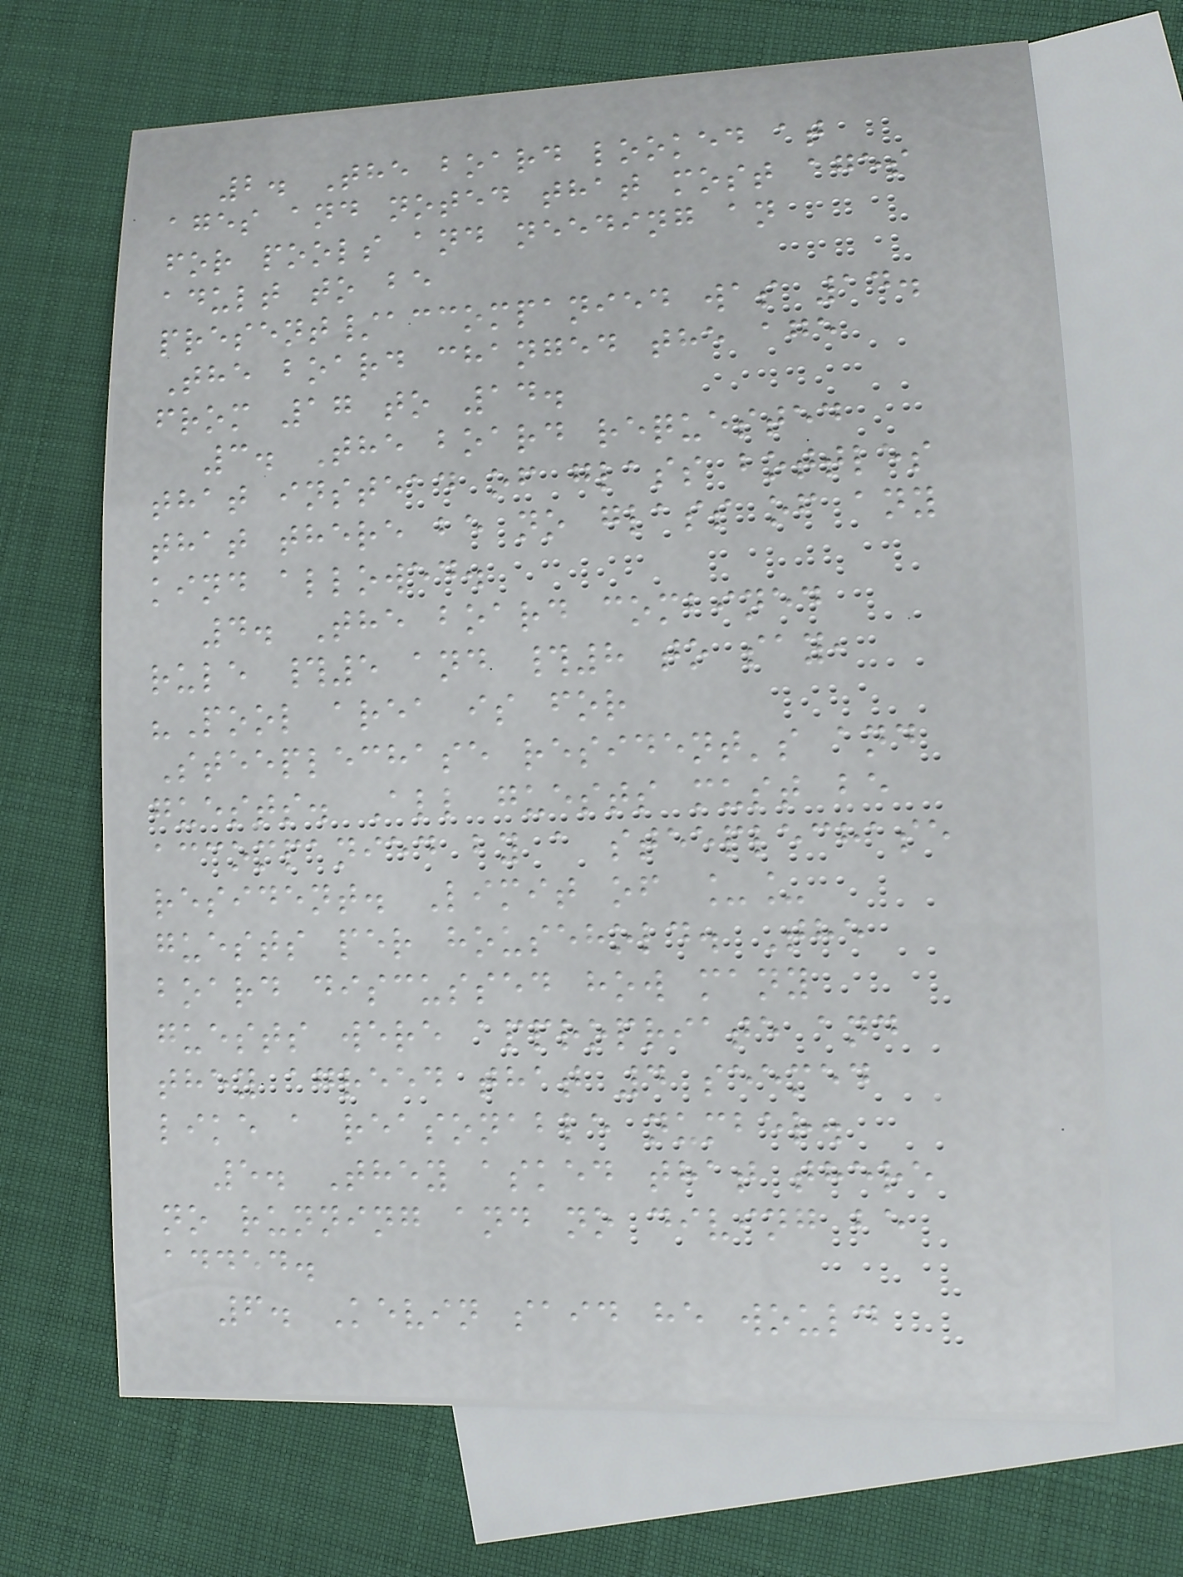2. The board looked at
ages and noted that most ages
for pools and needing an
adult to be
present/accompanied was 14.
The board changed the age
from 17 to 14.
3. The board requested
that instead of glass bottles
that there be no glass of any
kind allowed.
4. The board combined
rule #5 and #8 to say,
"Pool area is for
Steeplechase resident's and
guests. All guests must be
accompanied by a steeplechase
resident. Limit of __
guests per household. The
board discussed how many
guests were appropriate and
they agreed that 4 seemed
like a reasonable number.
5. They asked that there
no running and no diving be
added.
6. Kevin said he would
